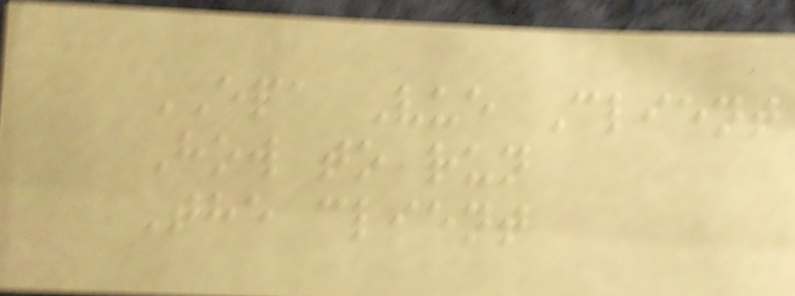EPA Vue Client
How to run
The client
